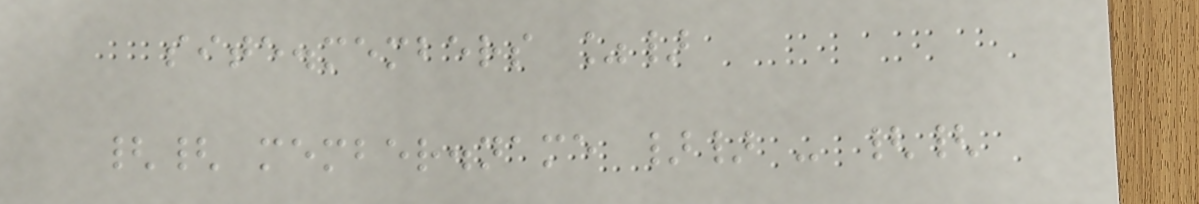site.members %}
{{ member.name }} - {{
